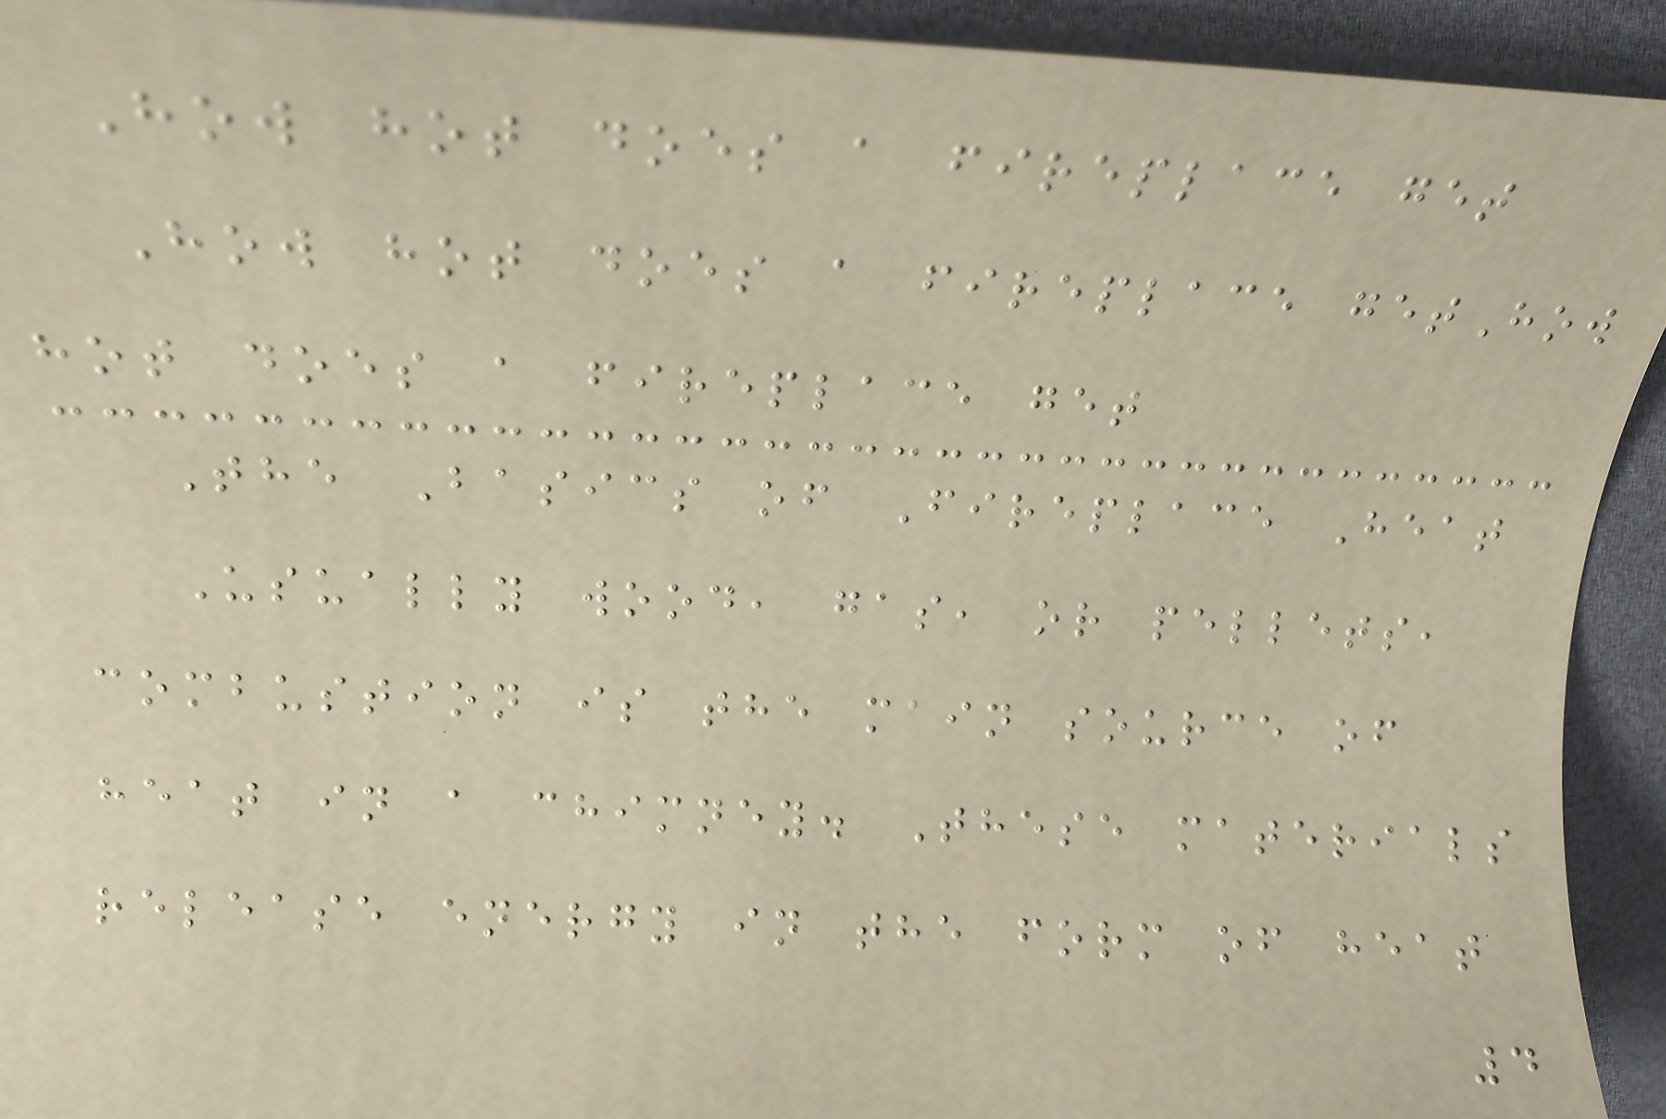How hot does a fireplace get
How hot does a fireplace getHow
hot does a fireplace get
The Basics of Fireplace Heat
Usually wood, gas, or pellets,
combustion is the main source of
heat in a chimney. These materials
release energy in the form of heat
4
